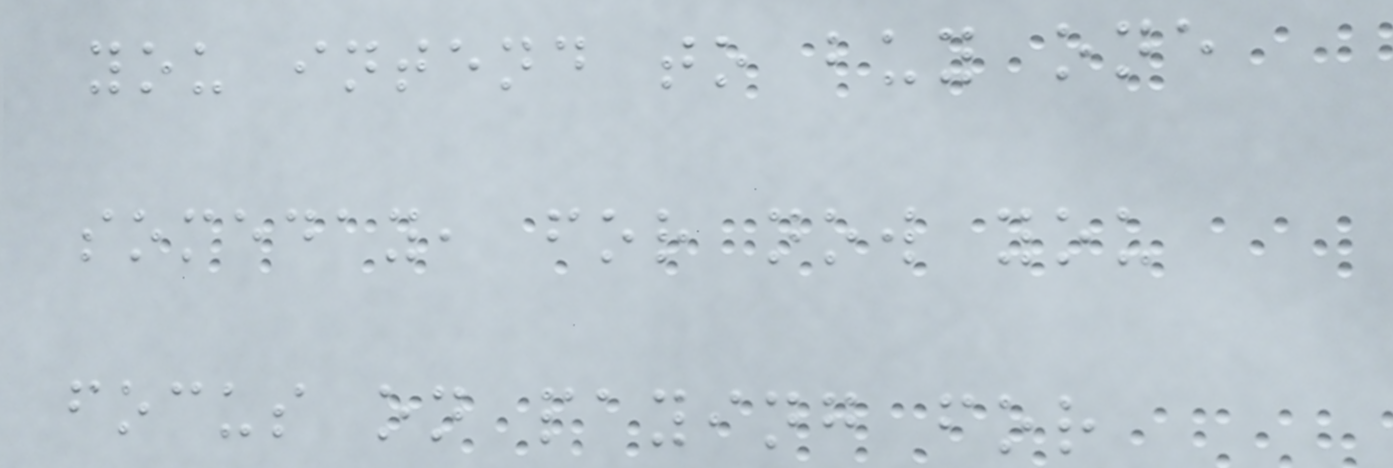you intend to buy one
someday, for now you
focus on paying for
